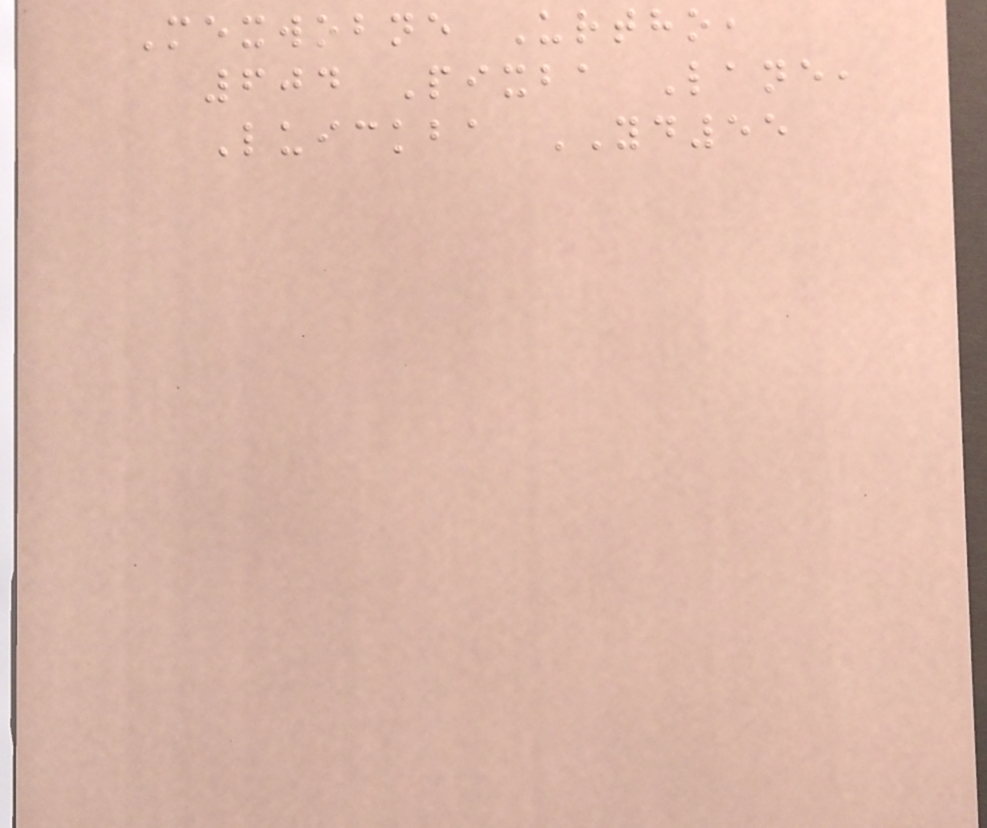Mexwobne Urtho,
604 Pixba Lane,
Luickba YD55
